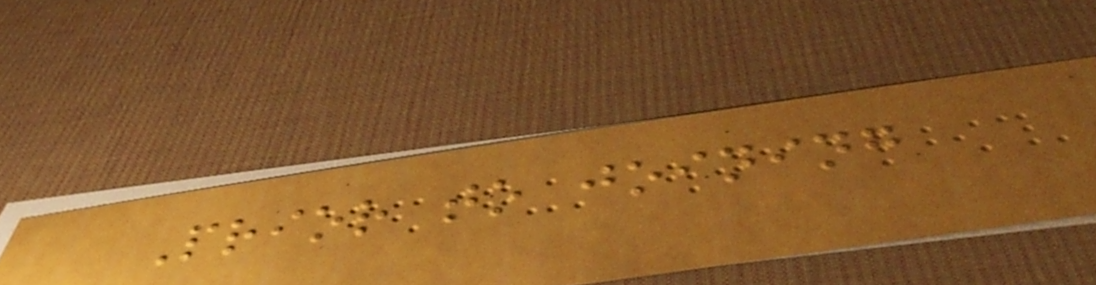Prior to joining
